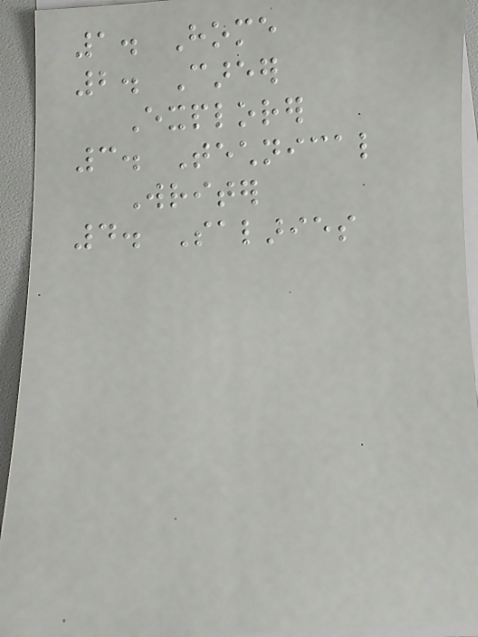1. Home
2. Career
Explorer
3. Technical
Writer
4. Salaries
